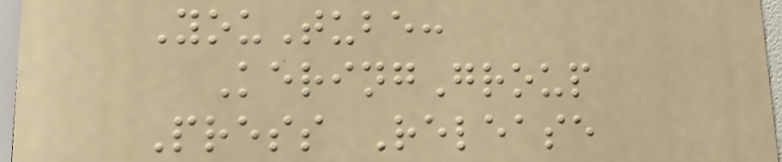YouTube:
KeringGroup
Press Release
